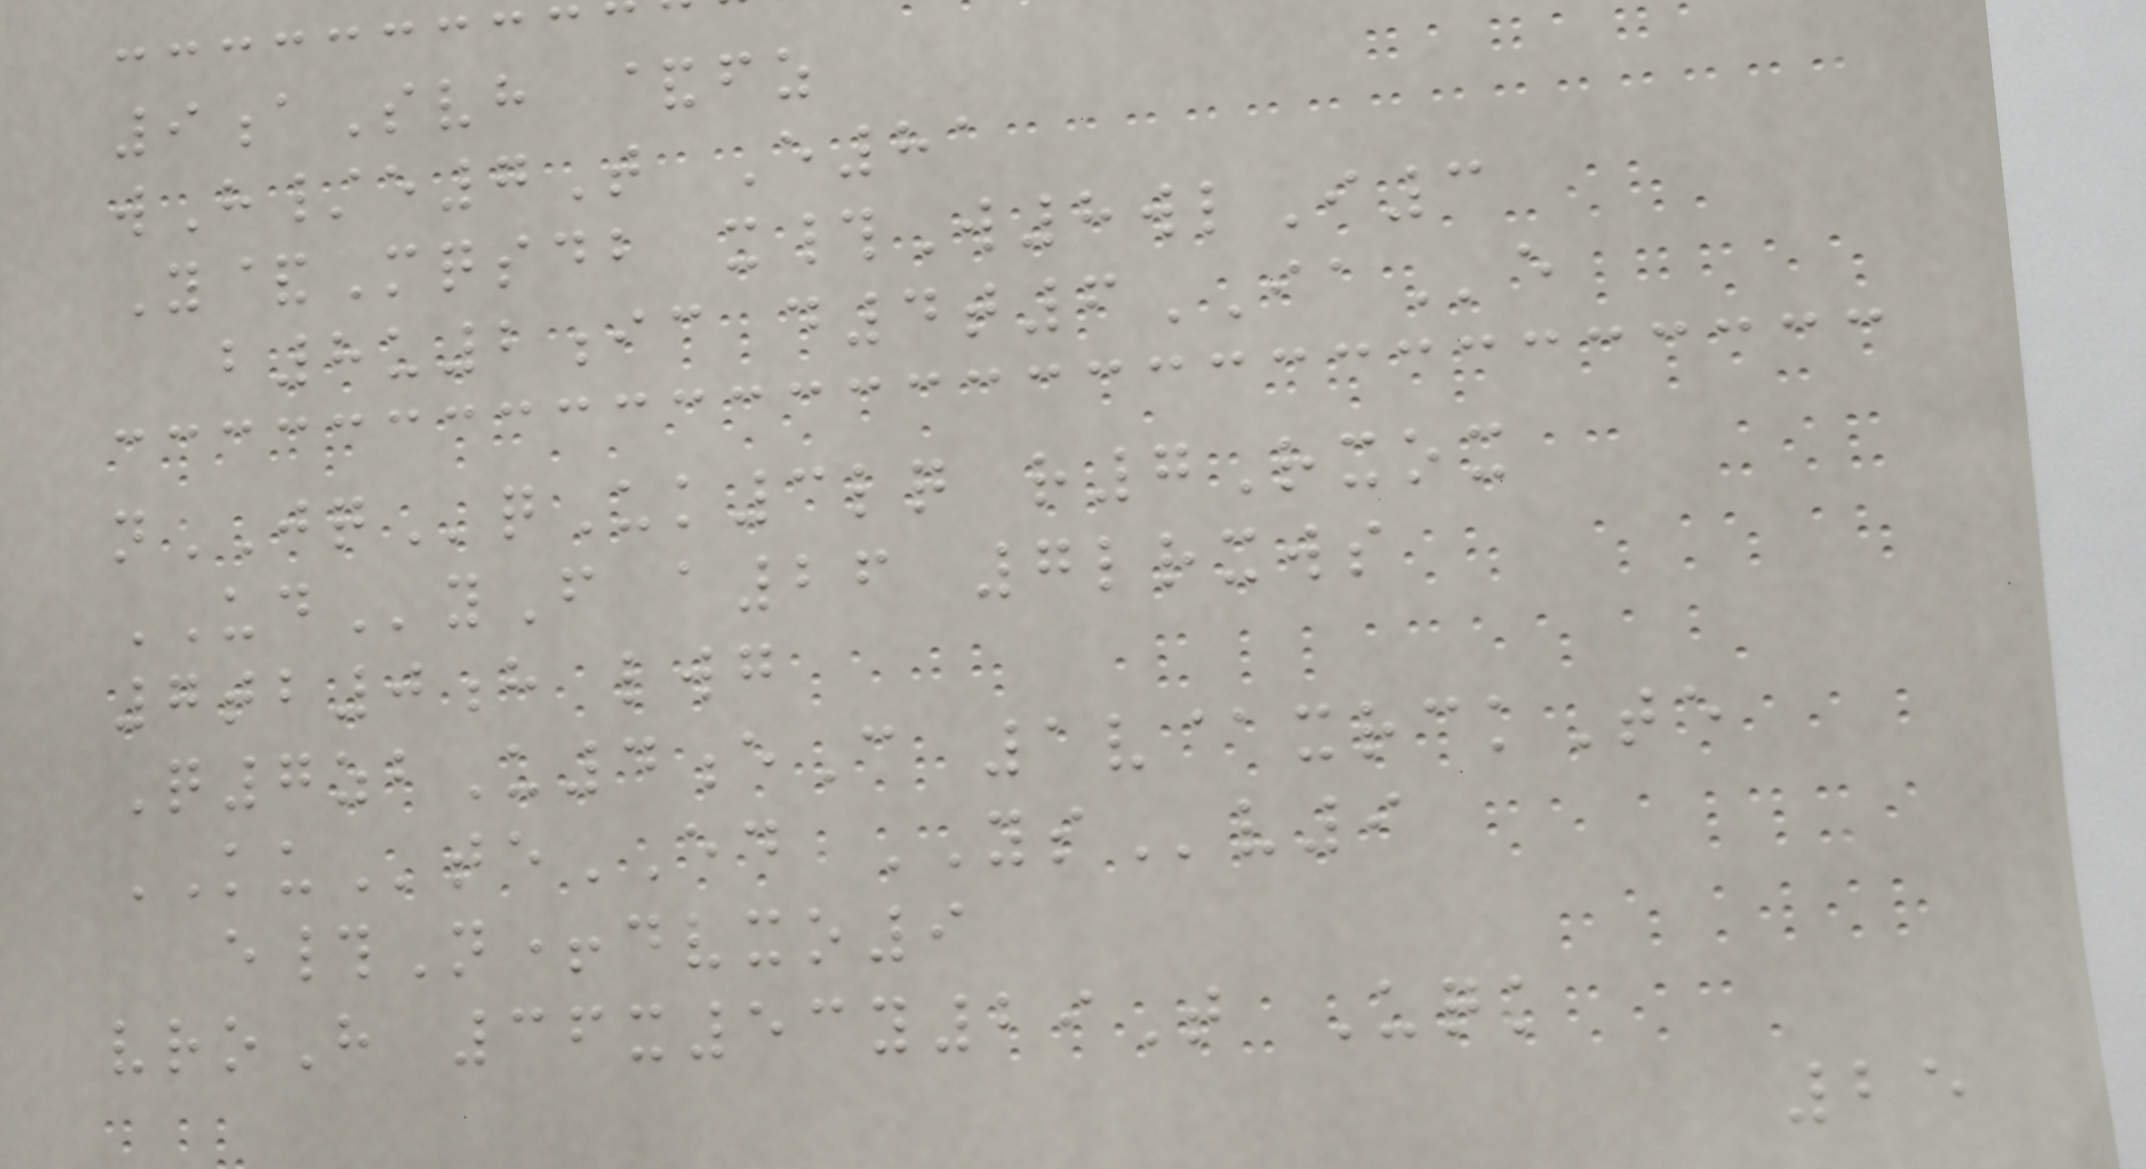9aSvh &fz
wH/e7T E81
Y&Mqsdb x#W8wlI3
b8u2ic d4t6IAe
nJQqUk3lq r7Rxox
UDyF a26 7lrxws
7tb0h lwg
Q7zbU4eC 1v@xrckTe
KUteED YSv9
e#N+dvxo9
vroH 36x53y29T Uqk
25
